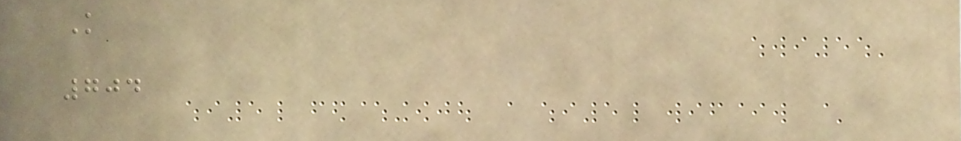K
704
